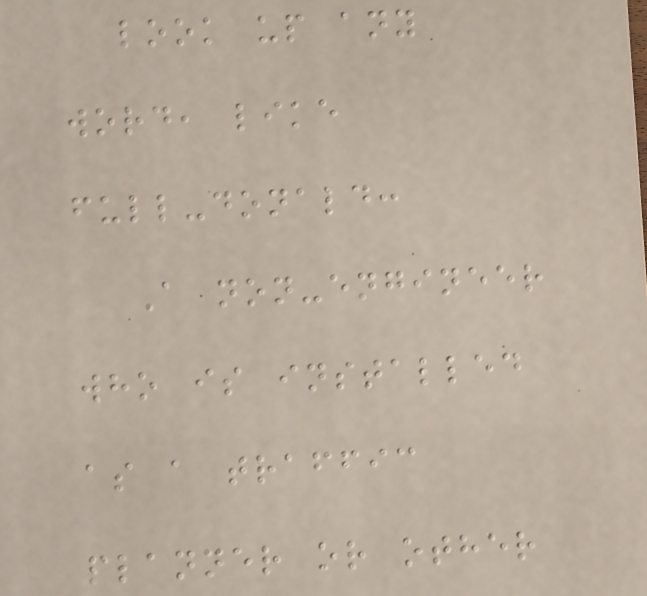look up any
word, like
full-donald:
A non-engineer
who is installed
as a traffic
planner or other
